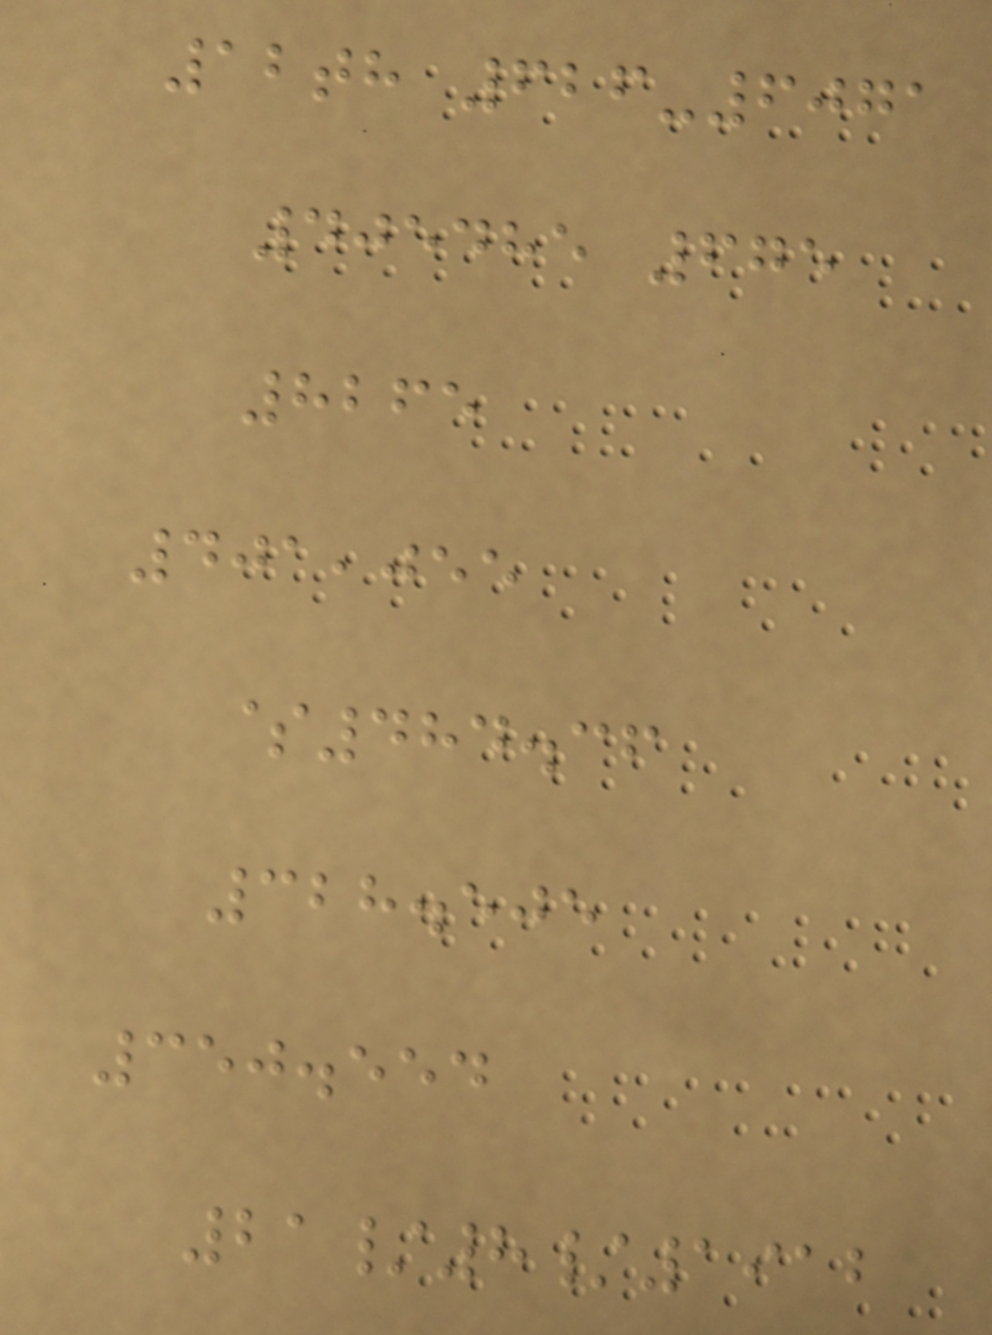12th 626-6071
405485 675
8265
401,055
$484.36
328.505
350.554
21/8/1912
